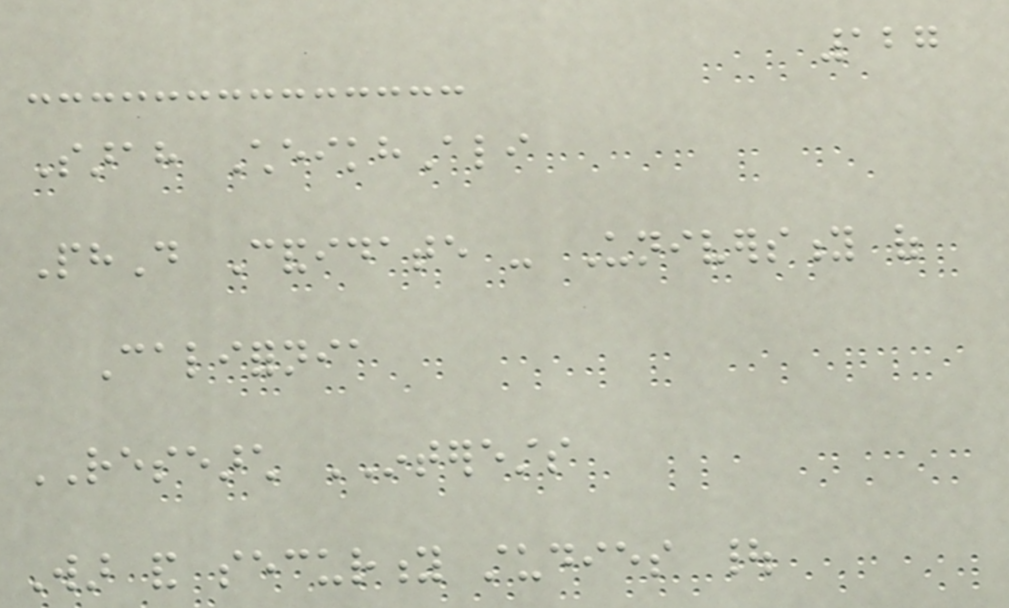127
Sarah CheikhAli
PhD Candidate - University of
California
RESEARCH INTERESTS
War and security studies |
